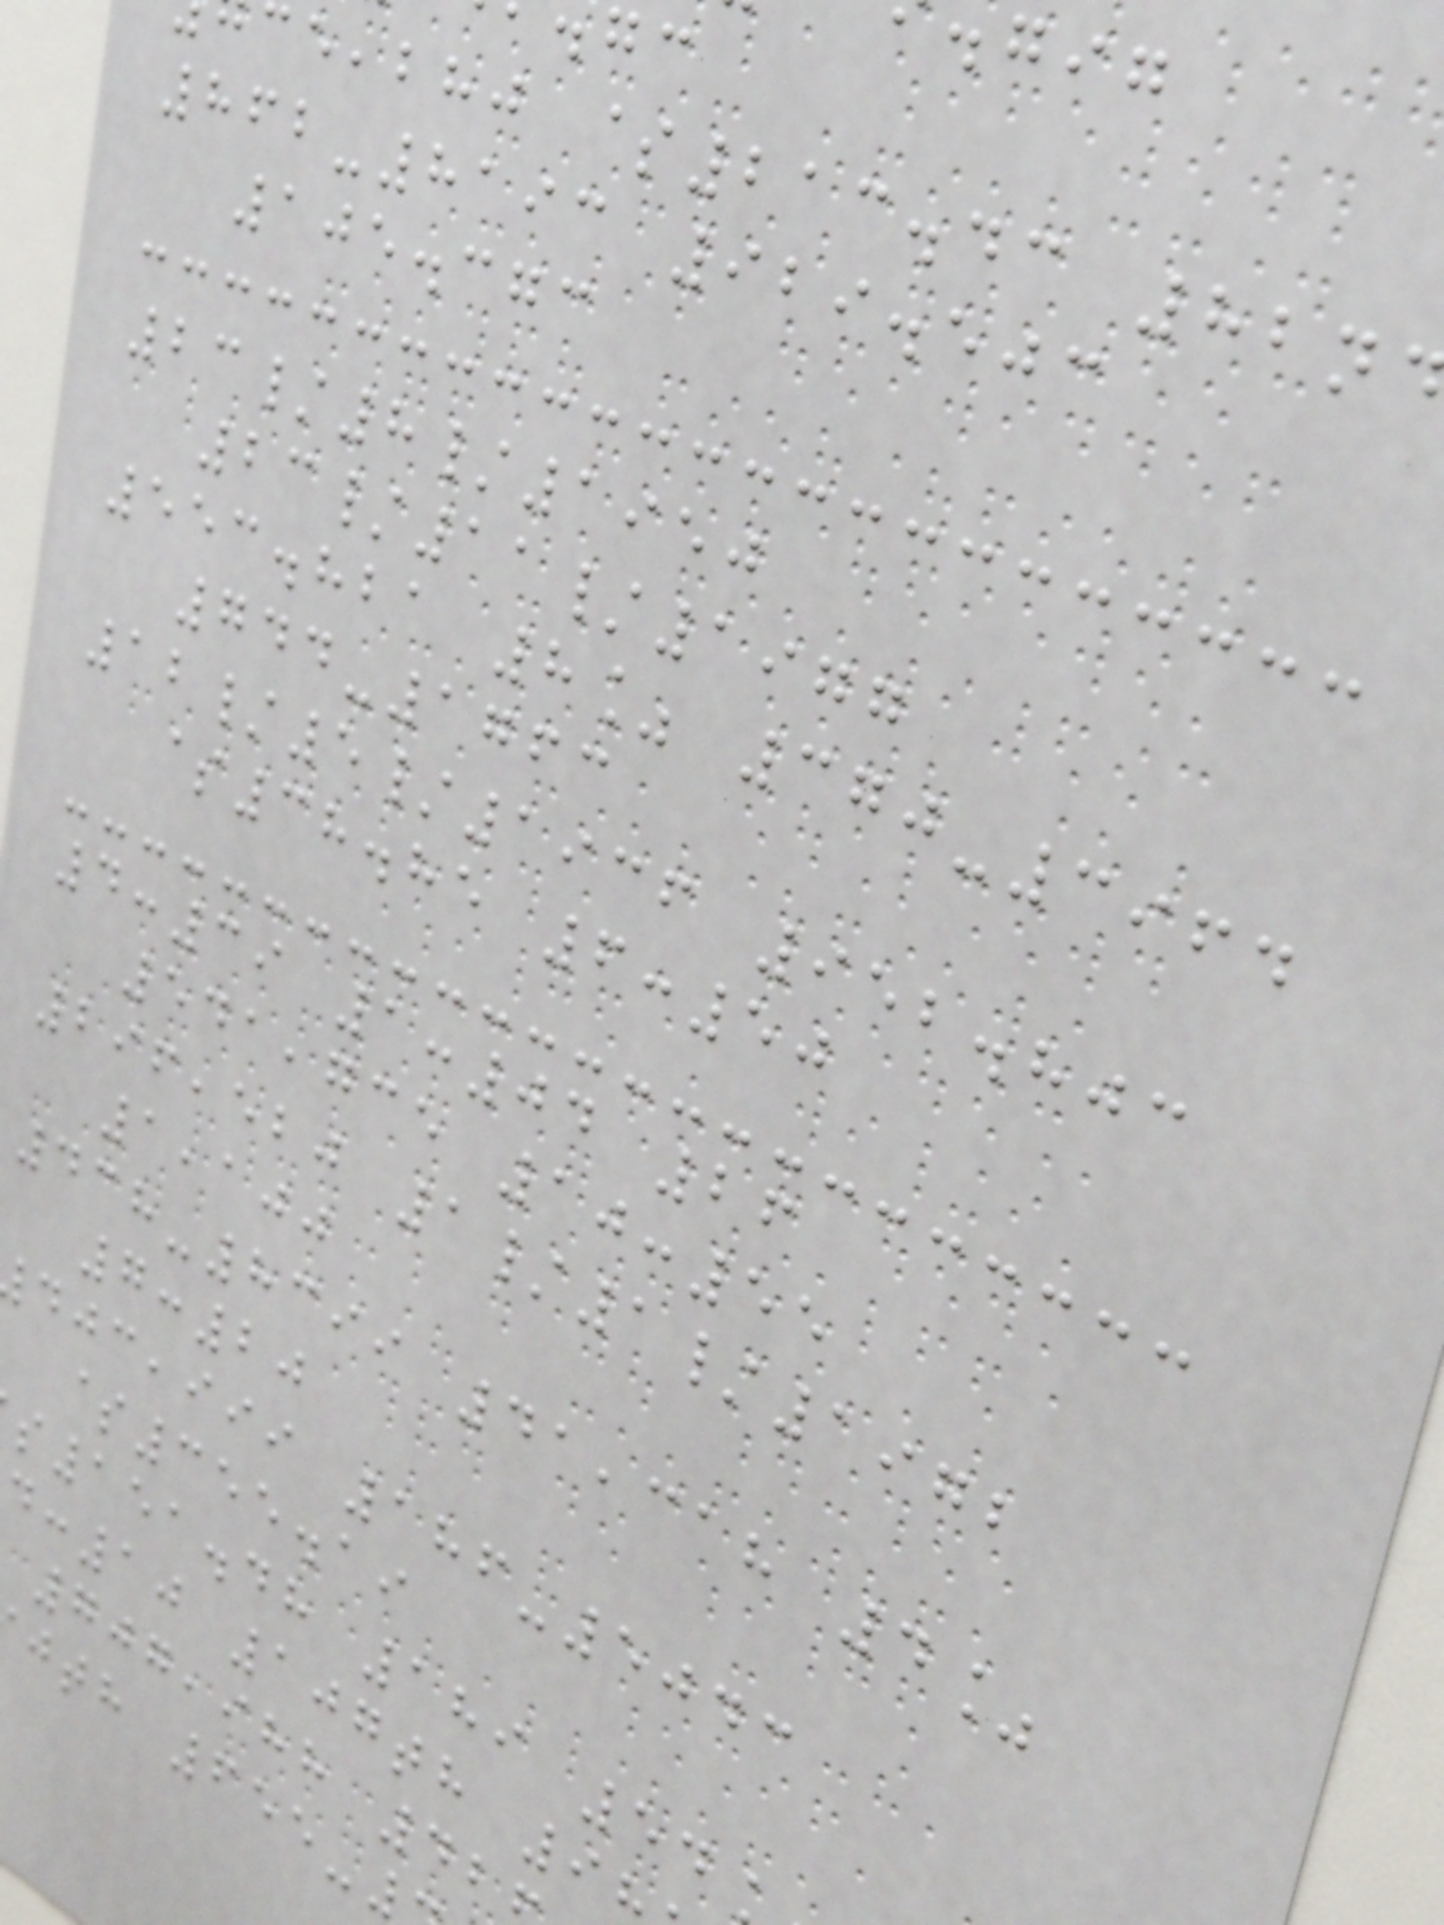,bhj $213.43 82n
862-8193 929.503
105.373
23/8/1950
23/11/1977
553.821 8% 370-3964
744-1763
12/5/1936 952.803
$38.85 6:50
4:39 1:04 26
541,735 10:55
296,520 1/1/1972
1,100
438-8399 41,318 4%
7:20
,iii 186-5043
$355.19
151.48 189 54
:10 107th 9
707,988 42
jth 655-
